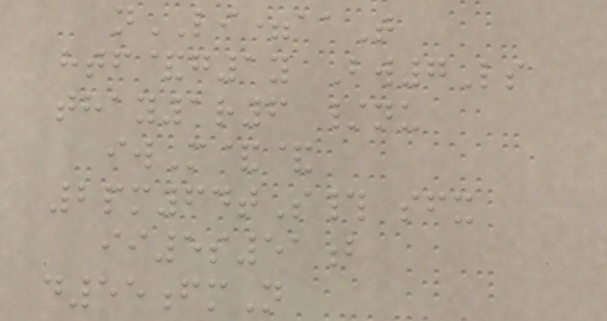nLI=aaT
htf&g1y Bw7Ls
thay1r6 /nu
iwM&&
2pm64tS# sfx
ii5s51b
d55fmN
